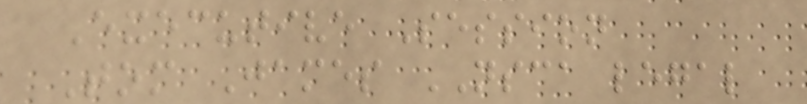Executive Session
Tom James NSCA legal
